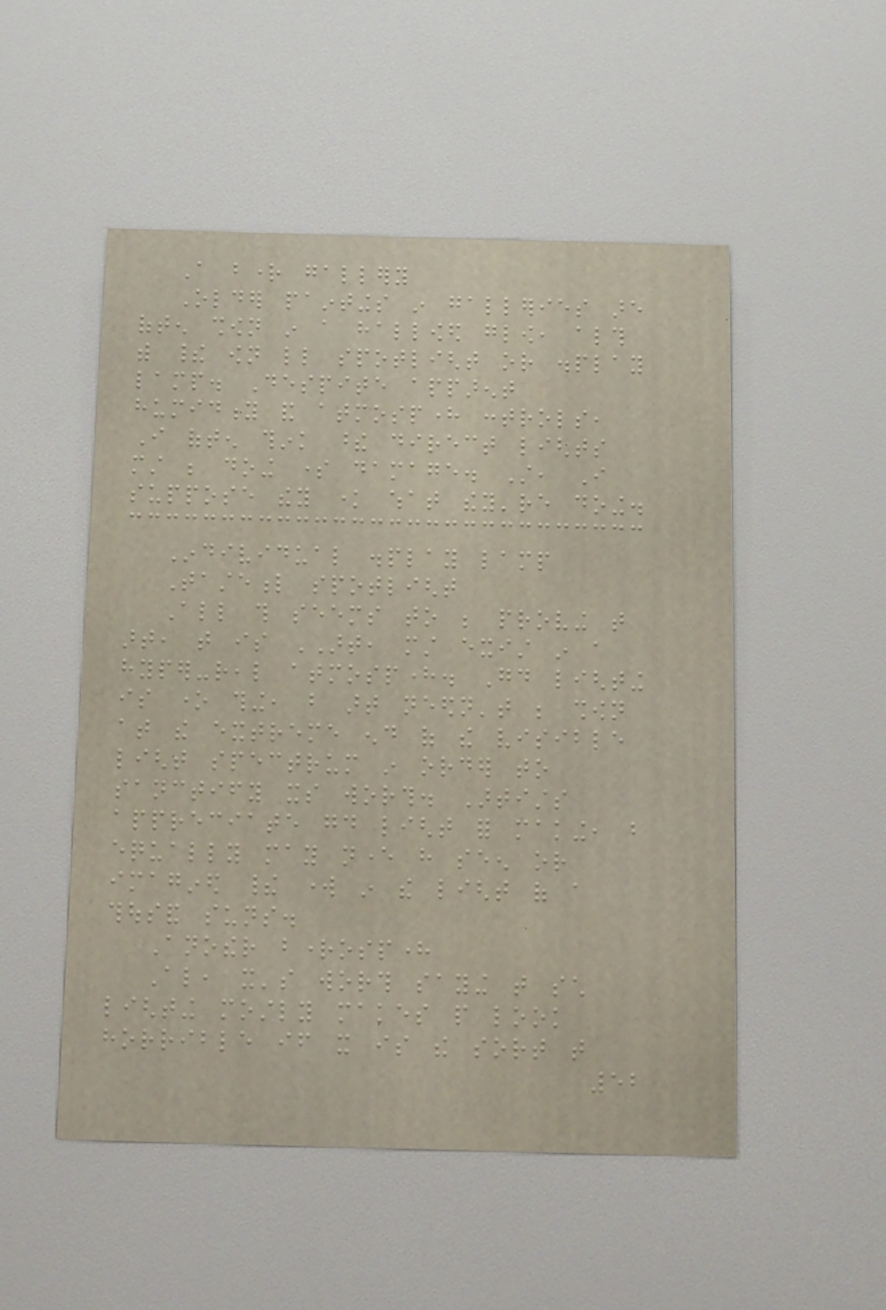A bright gallery
Older paintings in galleries are
often shown in a hallowed glow, although
with their own little spotlight or display
lamp. Despite apparent
humidity and atmosphere controls,
I often think these direct lights
must be doing some damage. Still, I
suppose they know what they're doing.
Individual display lamp
Tasteful spotlight
All this seems to be proving that
art, that is ART, must exist in a
hyper-real atmosphere. Good lighting
is one thing, but art needn't be shown
at the extreme end of the visible
light spectrum in order to
sanctify its worth. Artists
appreciate good light for making, but
equally may never have seen or
imagined their work in the light of a
thousand suns.
Another brightosphere
Also, it's worth saying that such
lighting mostly makes people look
horrible if it is the sort that
52
